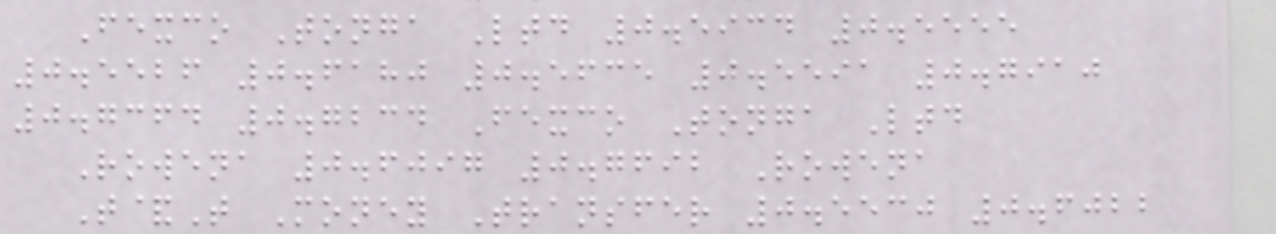Fexco Tonga Ltd 0.5934 0.5555
0.5526 0.6180 0.5635 0.5591 0.7910
0.7364 0.7234 Fexco Tonga Ltd
Rowena 0.6097 0.7692 Rowena
T&T Money Transfer 0.5530 0.6022
